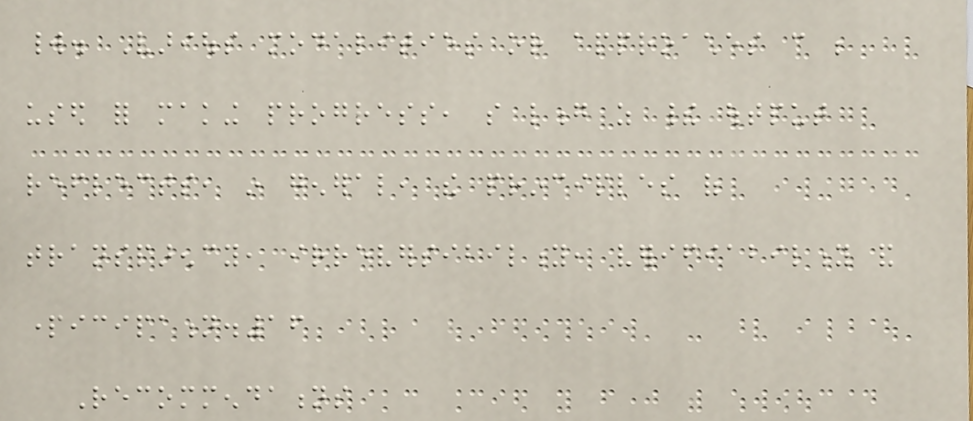world. Various modalities or approaches can be
used for making progress, so long as their output
reflects, in general, the principles of
transparency, irreversibility, verifiability and
participation.16
Recommendations
